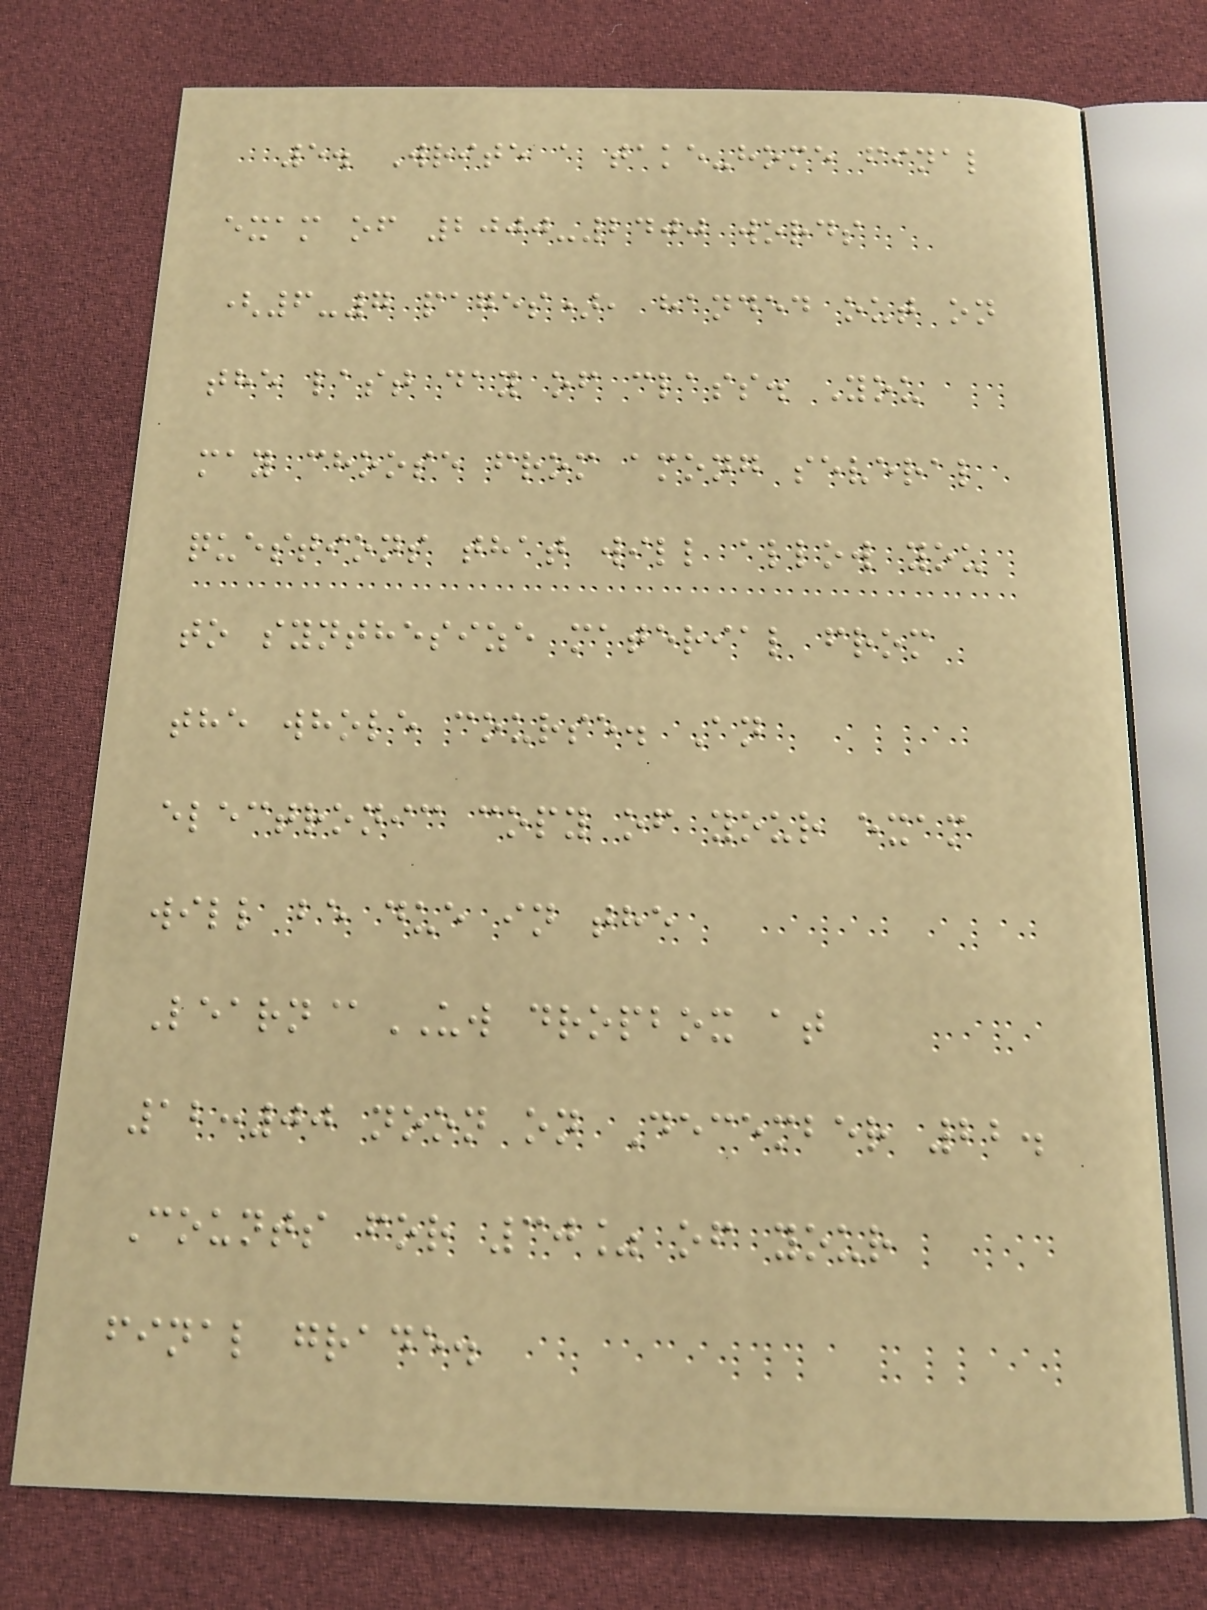5. Write a take-home final
exam of 2000-2400 words
(6-7 pages), handed out on
the last day of class. You
may choose from among several
questions that will allow you
to synthesize material from
the whole course. An
electronic copy of your exam
will be due in the
Learn@UW dropbox at
12:00 noon on December 22.
Counts for 30% of your
final grade.
